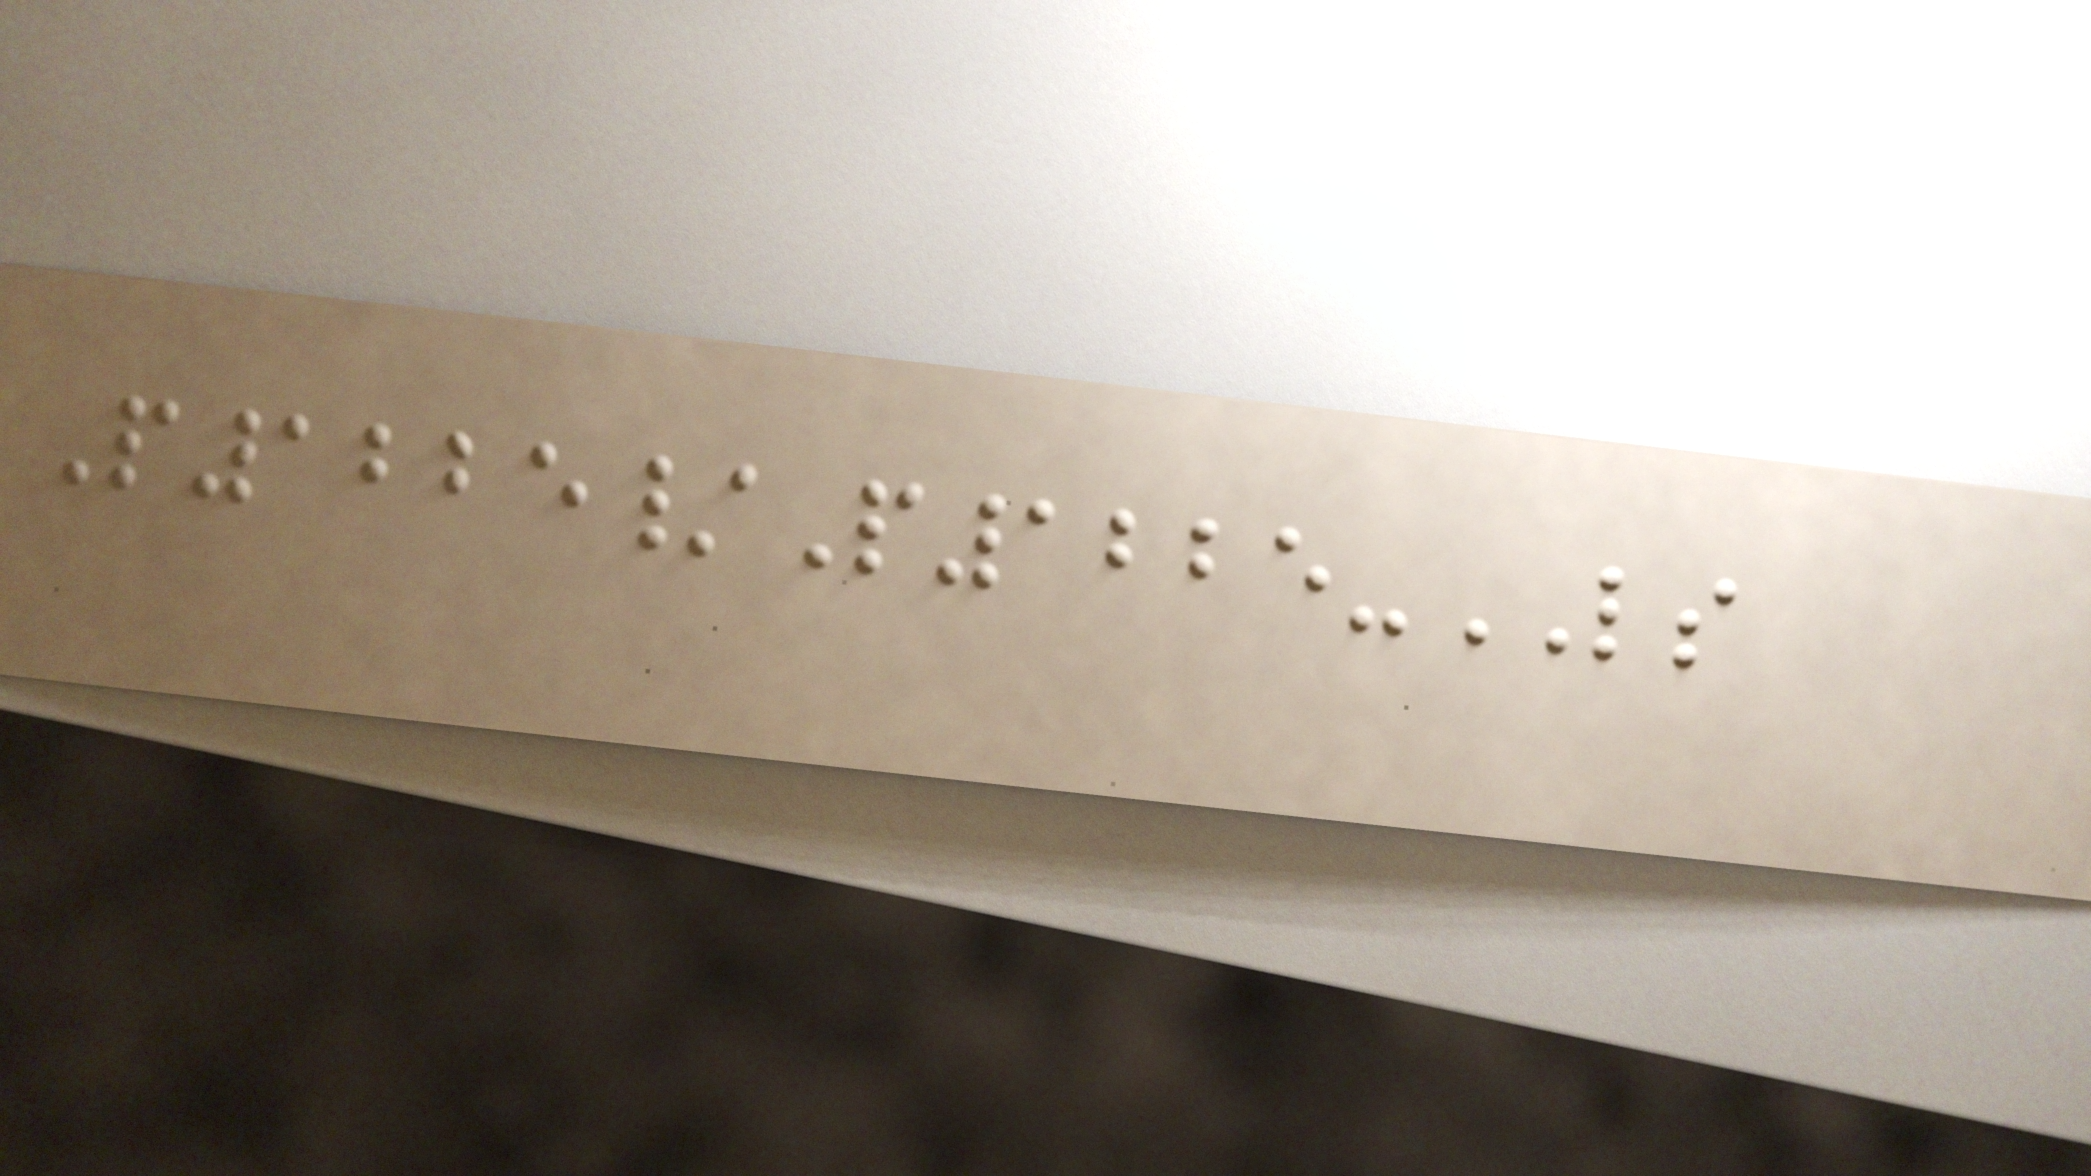P1225/P1225-LS
